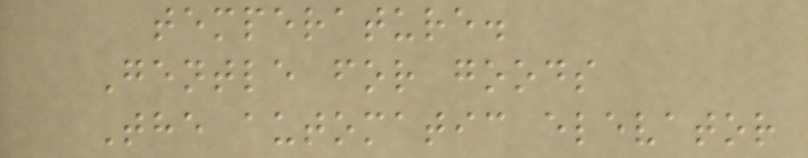temperature.
Gentle for goods
The automatic elevator
